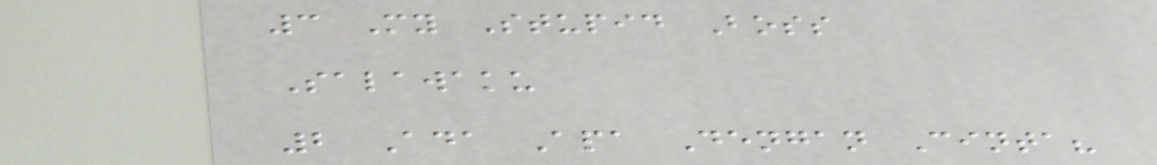3 My Stupid Boss
Salawaku
2 Ada Apa Dengan Cinta?
